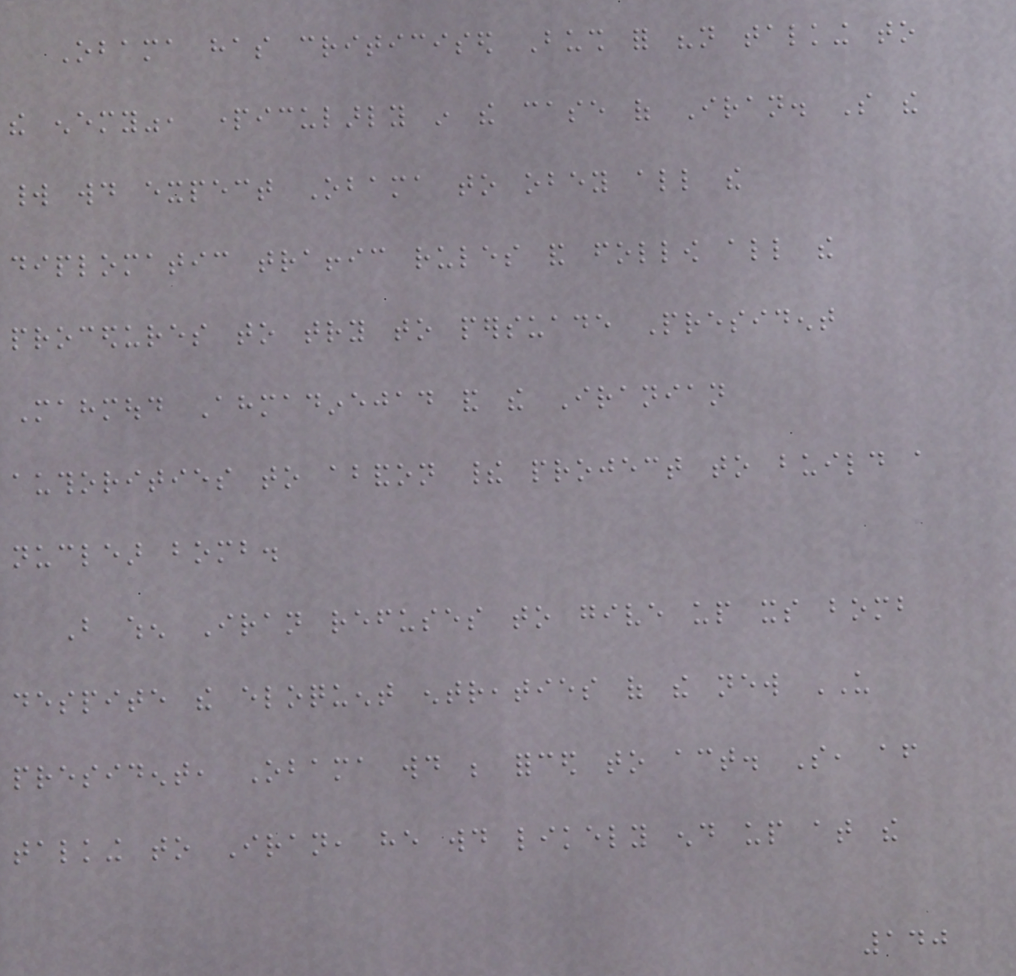Obama has criticised Bush for "not talking to
the enemy", particularly in the case of Iran. So the
world would expect Obama to obey all the
diplomatic traffic rules and follow all the
procedures to try to persuade President
Mahmoud Ahmadinejad and the Iranian
authorities to abandon their project to build a
nuclear bomb.
But when Iran refuses to give up its bomb
despite the eloquent entreaties of the new US
president, Obama would be forced to act. So, after
talking to Iran, he would likely end up at the
140
